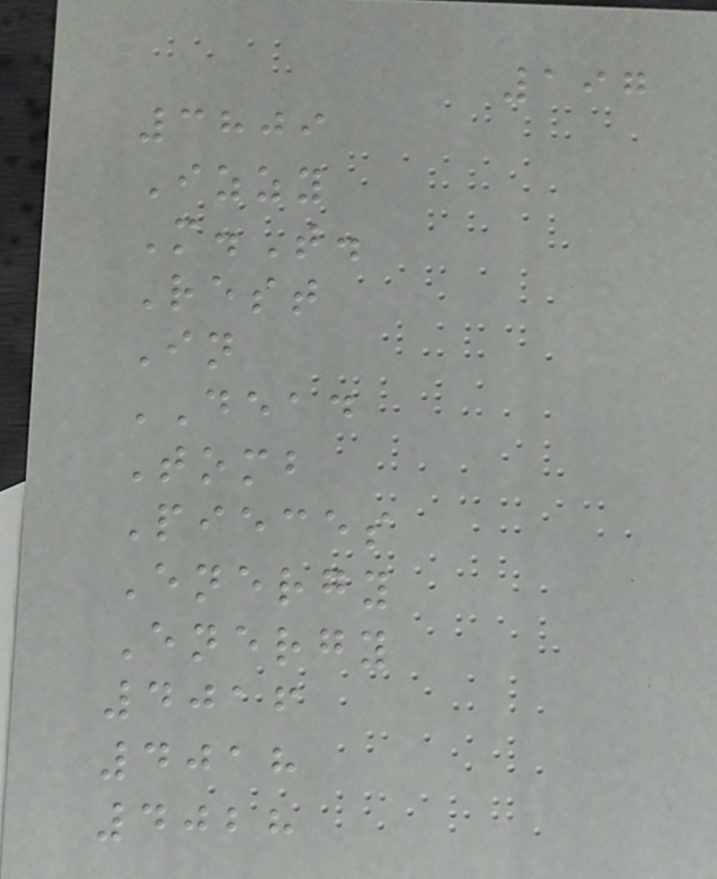197
3809
Izzy
M.T.
Rest
In
DEAD
Tomb
Pieces
Energy
Energy
4016
4018
4028
